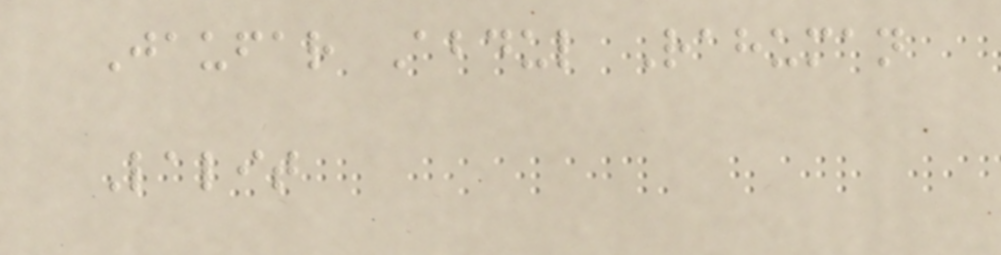Jaufar Abdul Rahuman
Lalit
